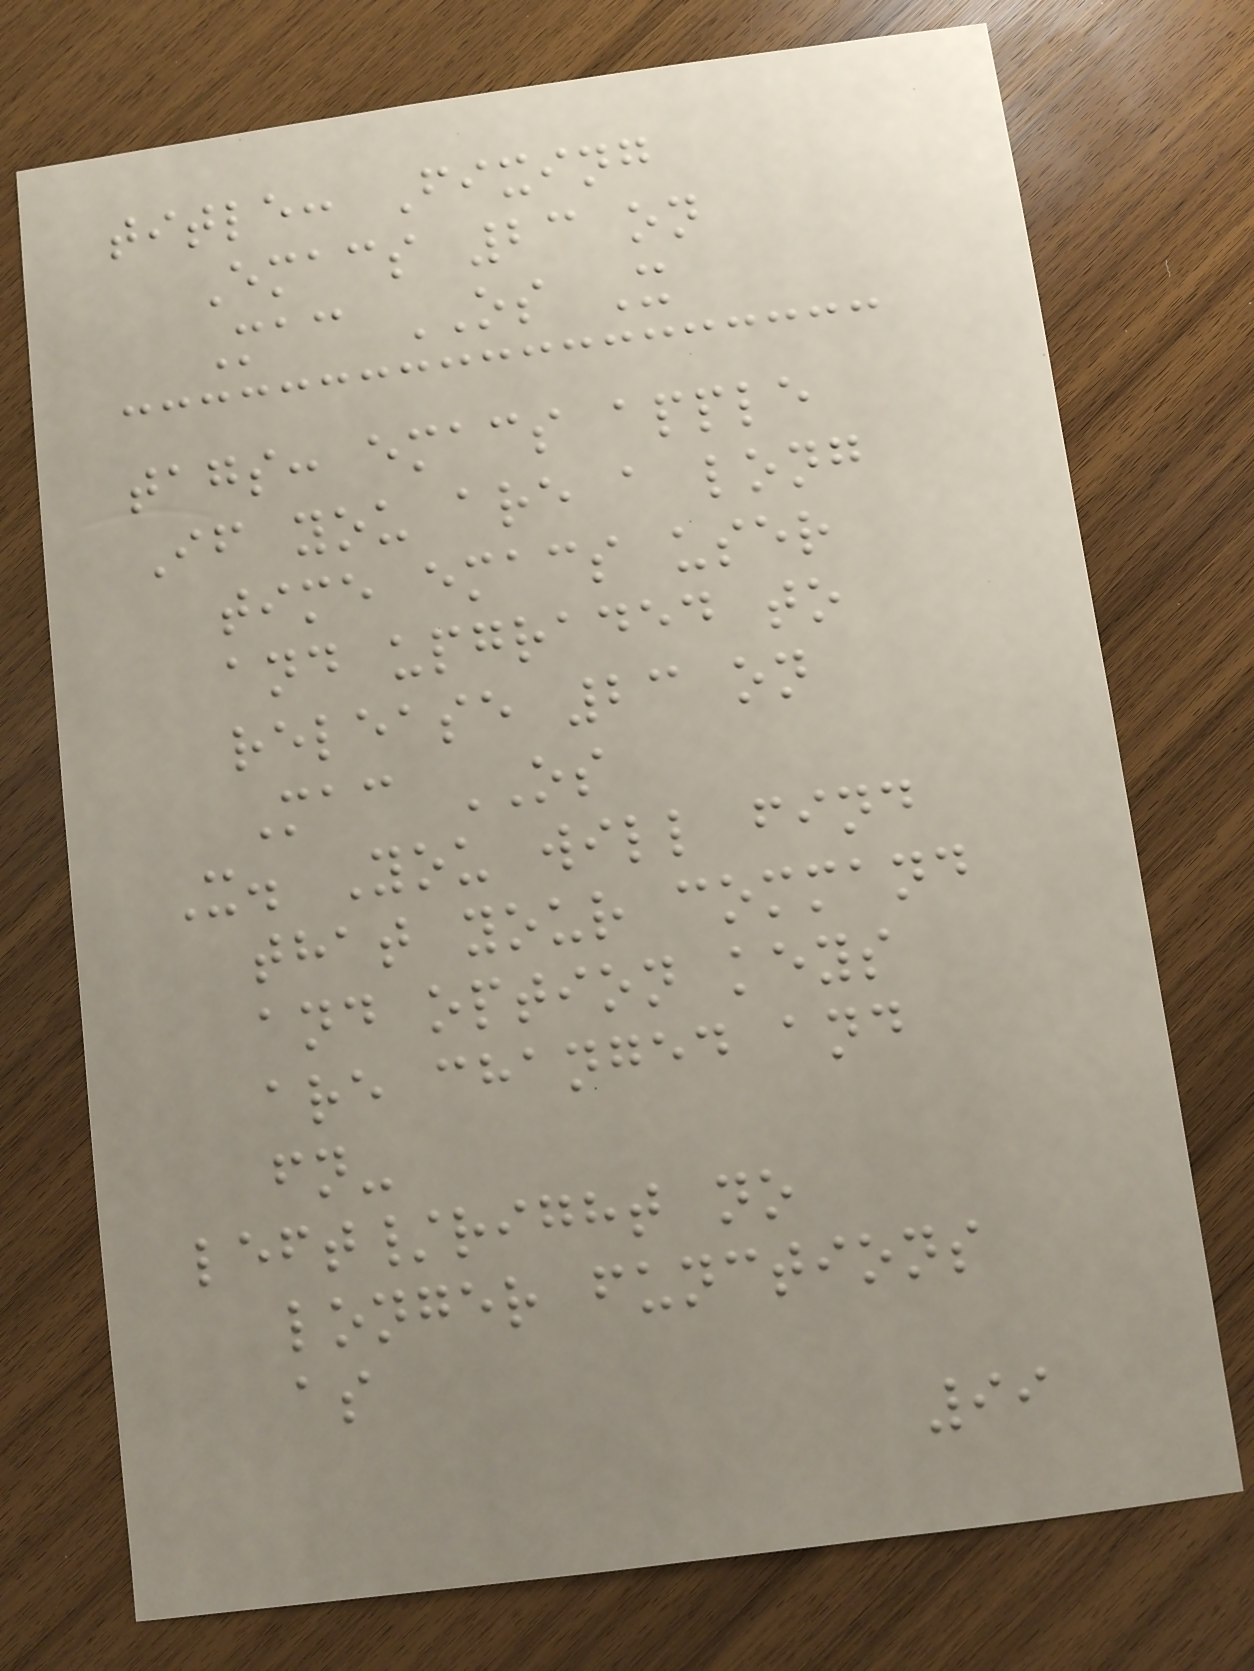title: Fixing
Emacs 23 on
Mac OS X
tags: emacs apple
If you are a long
time emacs user
and upgraded to
release 23 on
Mac OS
X. You will find
that your command
and option keys
are changed and
fn-
left/right no
longer functions
as
99
